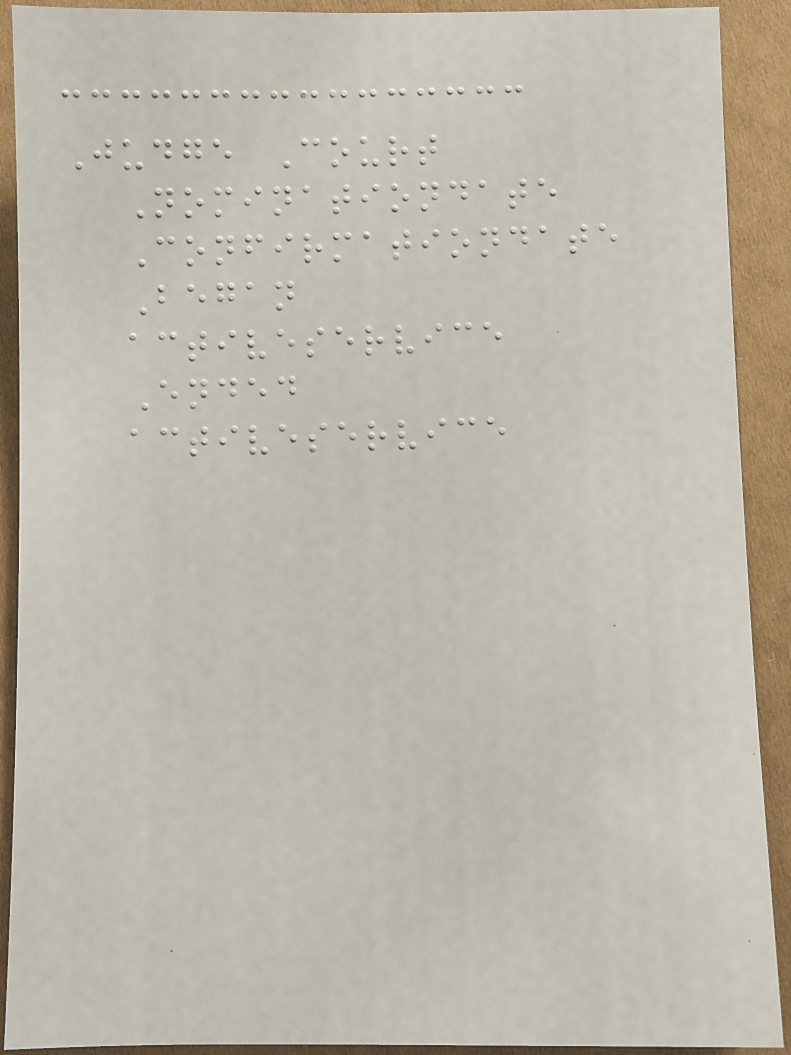Judge Court
Nominationdate
Confirmationdate
Began
activeservice
Ended
activeservice
